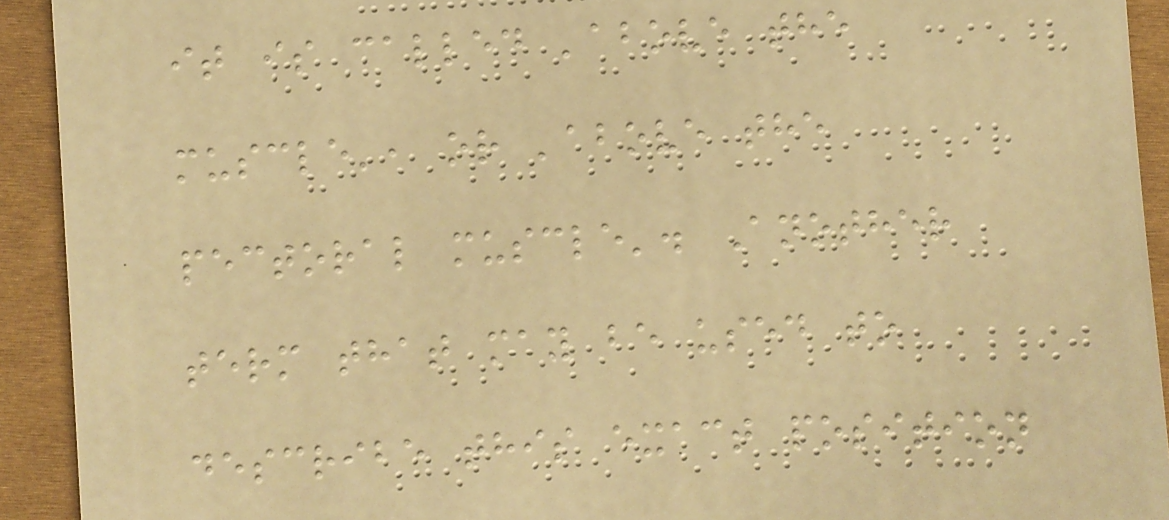it is called 'above the
muscle', or 'above the
pectoral muscle'. Another
term that may be used to
describe this exact position
